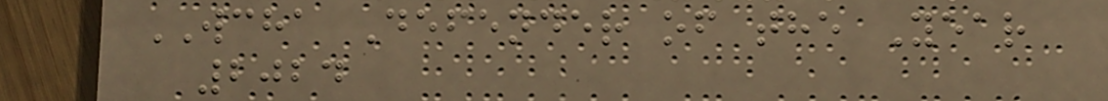WCHA Defender of the Year
2024
